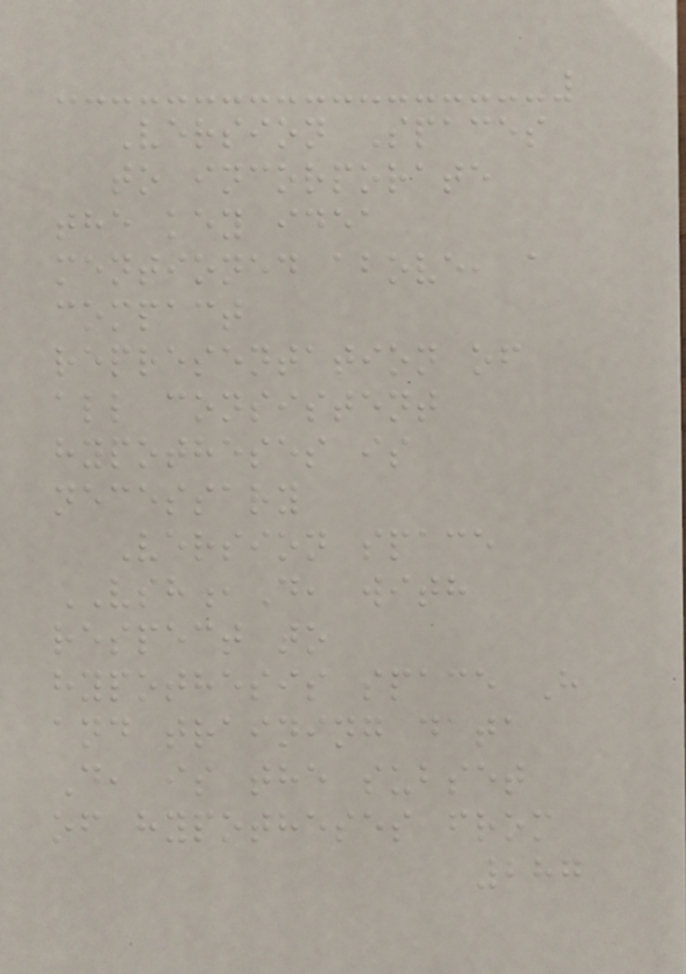Version Spaces
to incorporate
the key idea
mentioned above, a
compact
representation of
all consistent
hypotheses is
necessary
Version space
VSH,D, with
respect to
hypothesis space H
and training data
D, is the subset
of hypotheses from
287
